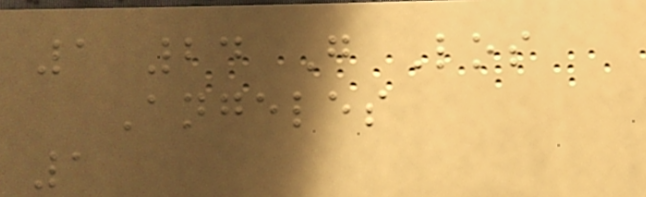1 24 G Los
Angeles
1
